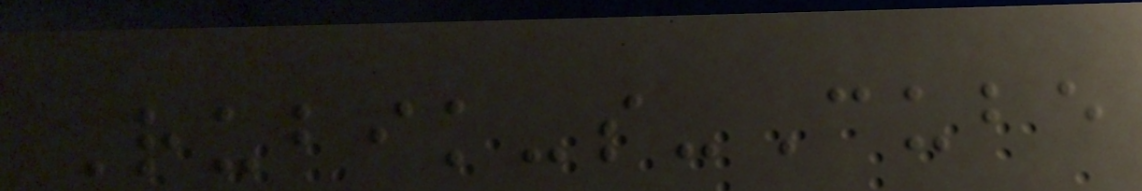Rubik-s-Cube
